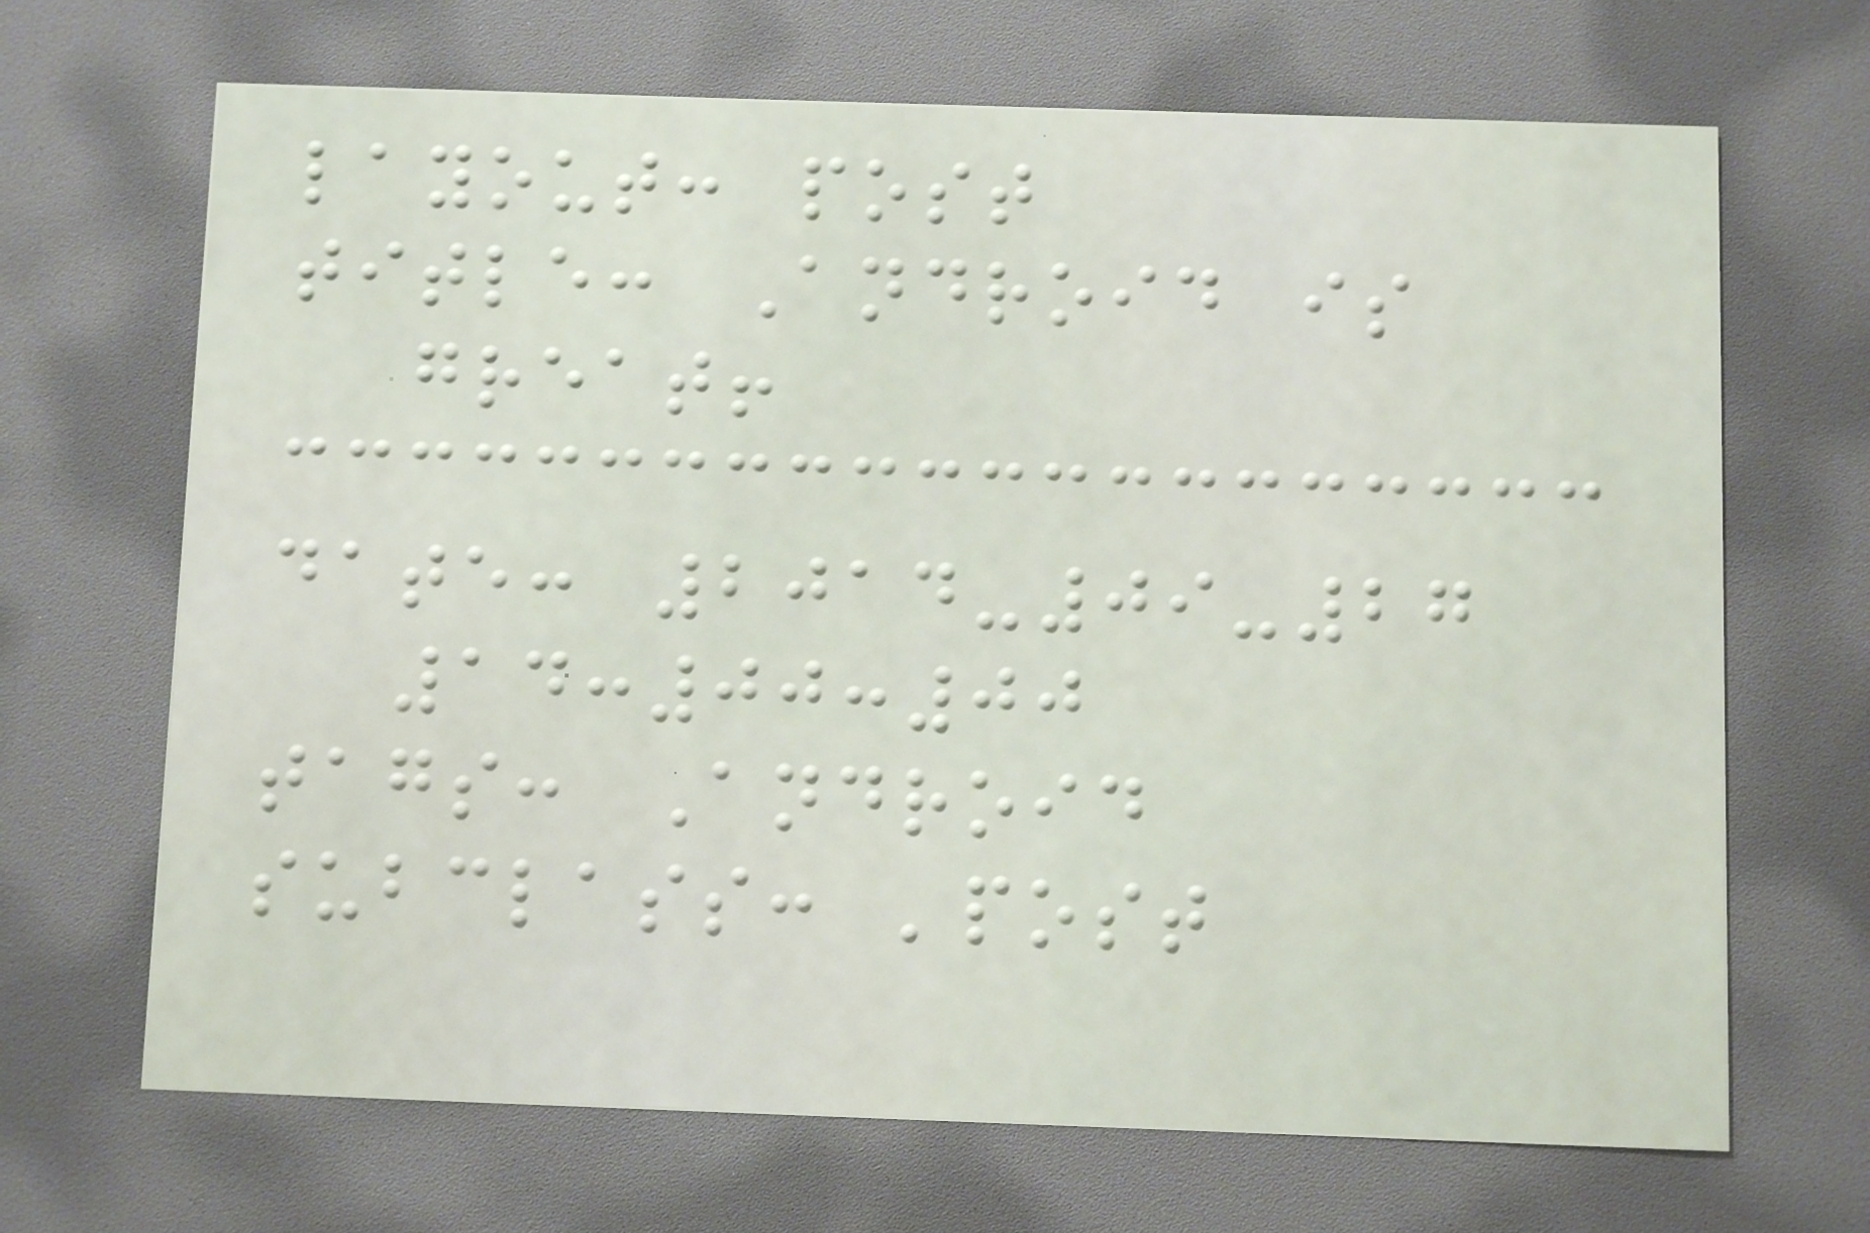layout: post
title: Android is
great!
date: 2014-09-27
14:00:00
tags: Android
subclass: 'post
